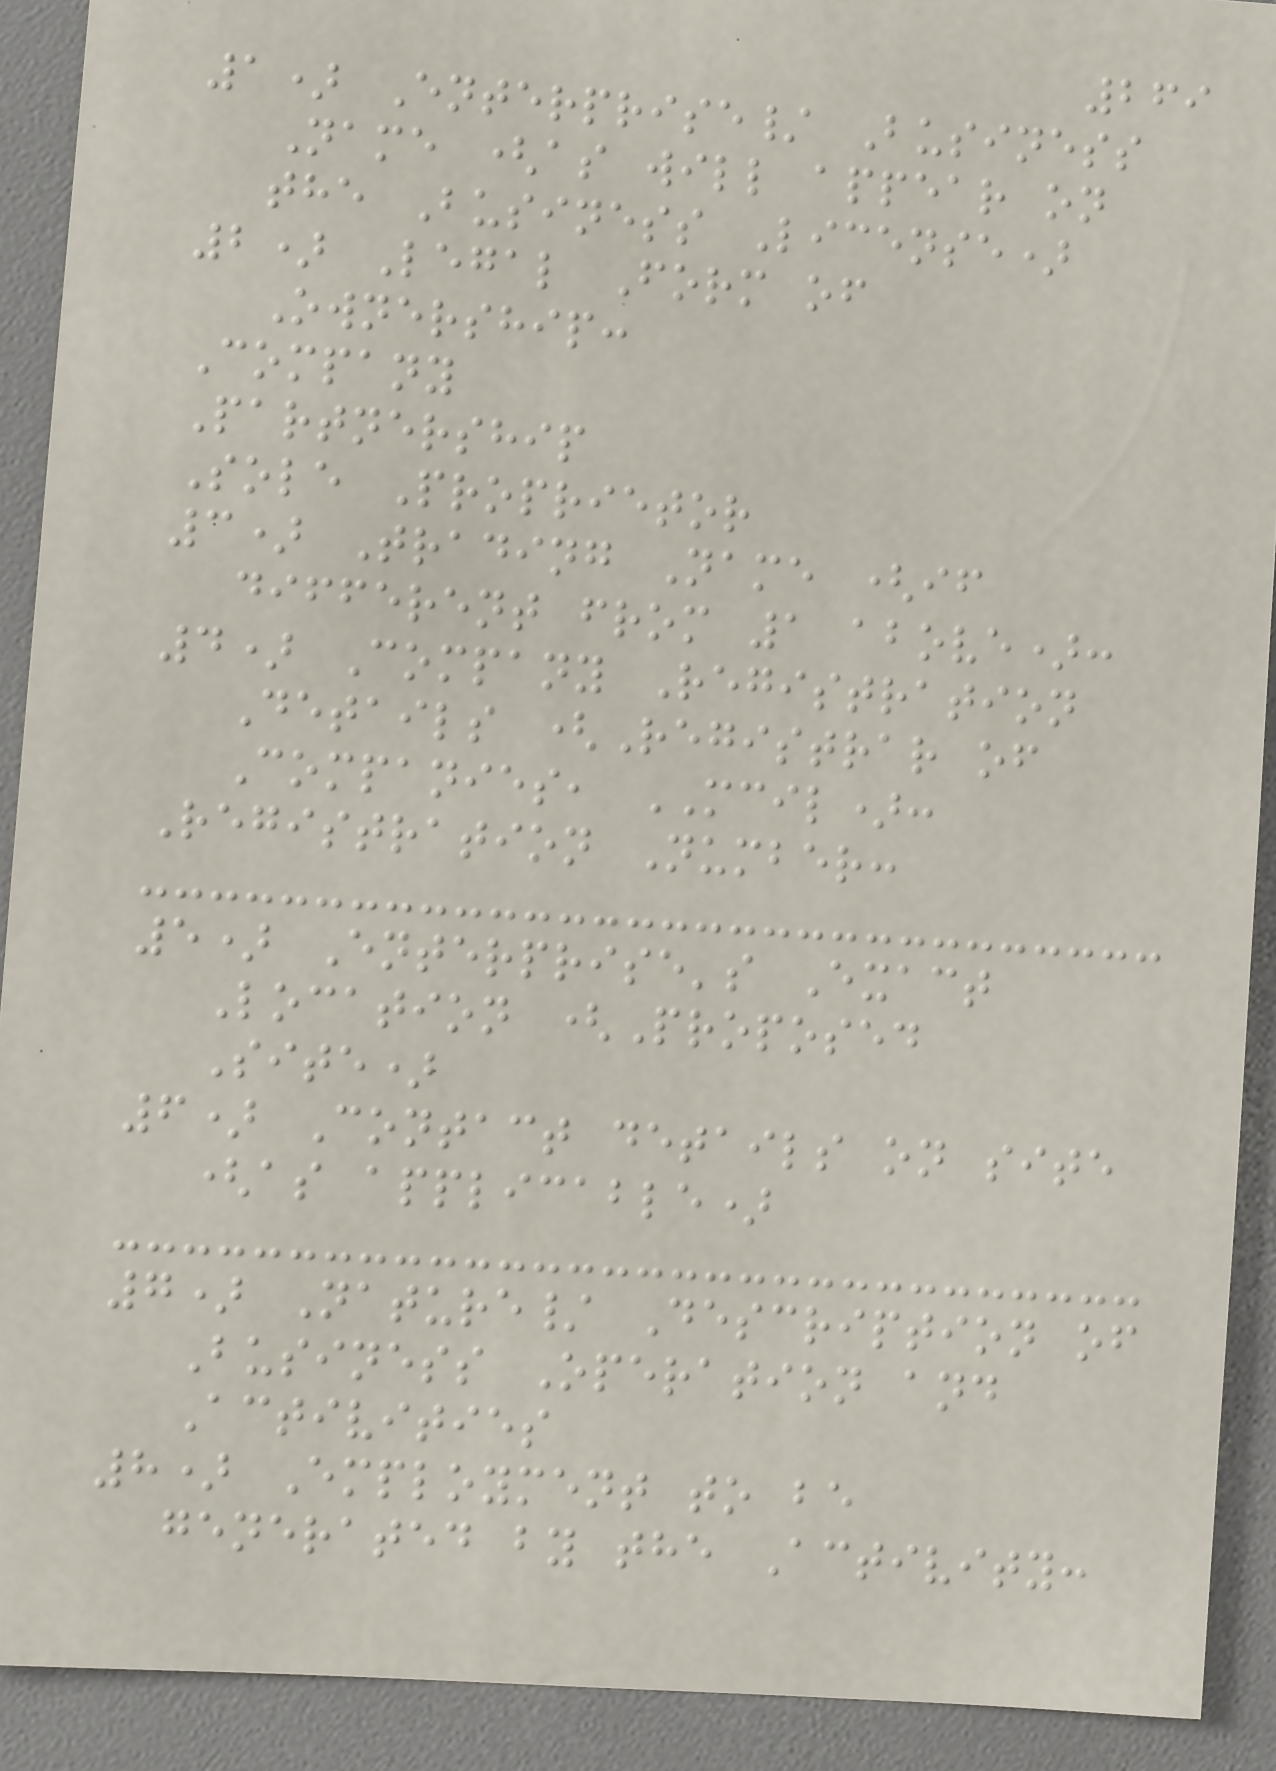269
1) Enterprise/ Business
Name (as will appear on
the Business License)
2) Legal Form of
Ownership:
Company
Partnership
Sole Proprietor
3) Trading Name (if
different from 1 above):
4) Company Registration
Details (Registrar of
Companies, MCIL):
Registration Number:
5) Enterprise's Exact
Location (Proposed
Site)
6) Contact details on site
(as applicable)
7) Nature/ Description of
Business Operation and
Activities
8) Employment to be
generated by the Activity:
